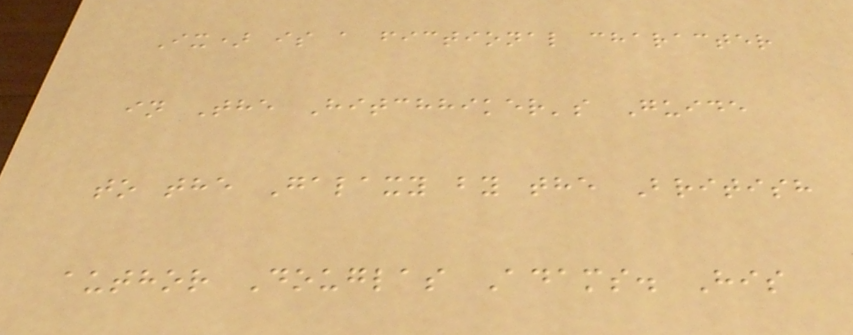Ix) is a fictional character
in The Hitchhiker's Guide
to the Galaxy by the British
author Douglas Adams. His
